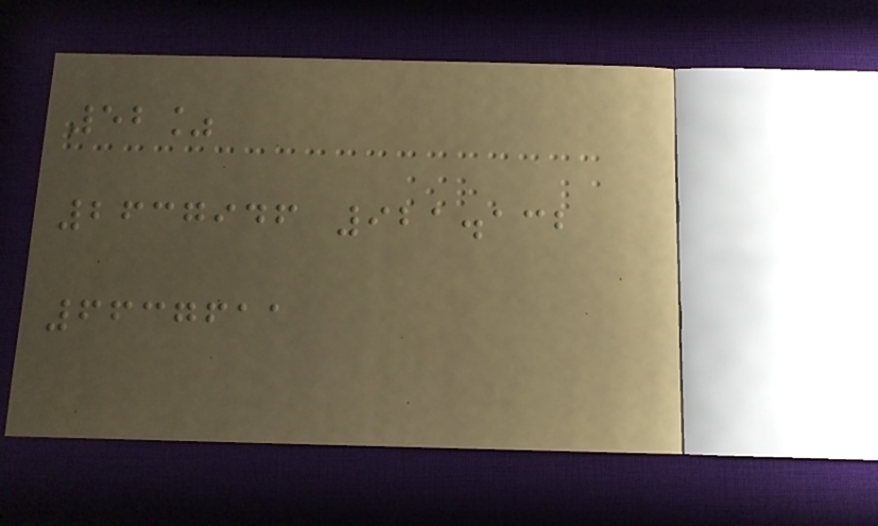52%
2637946 921.132
6637611
